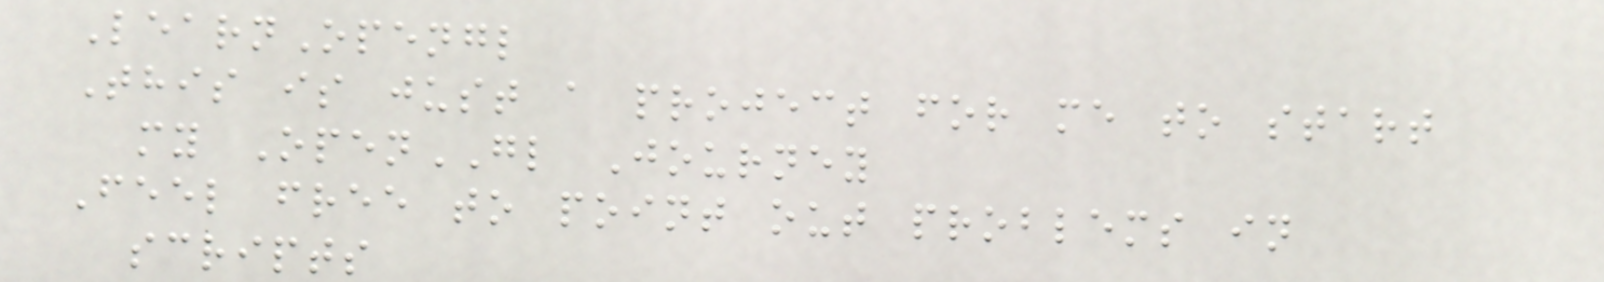LearnOpengl
This is just a project for me to start
my OpenGL Journey
Feel free to point out problems in
scripts
